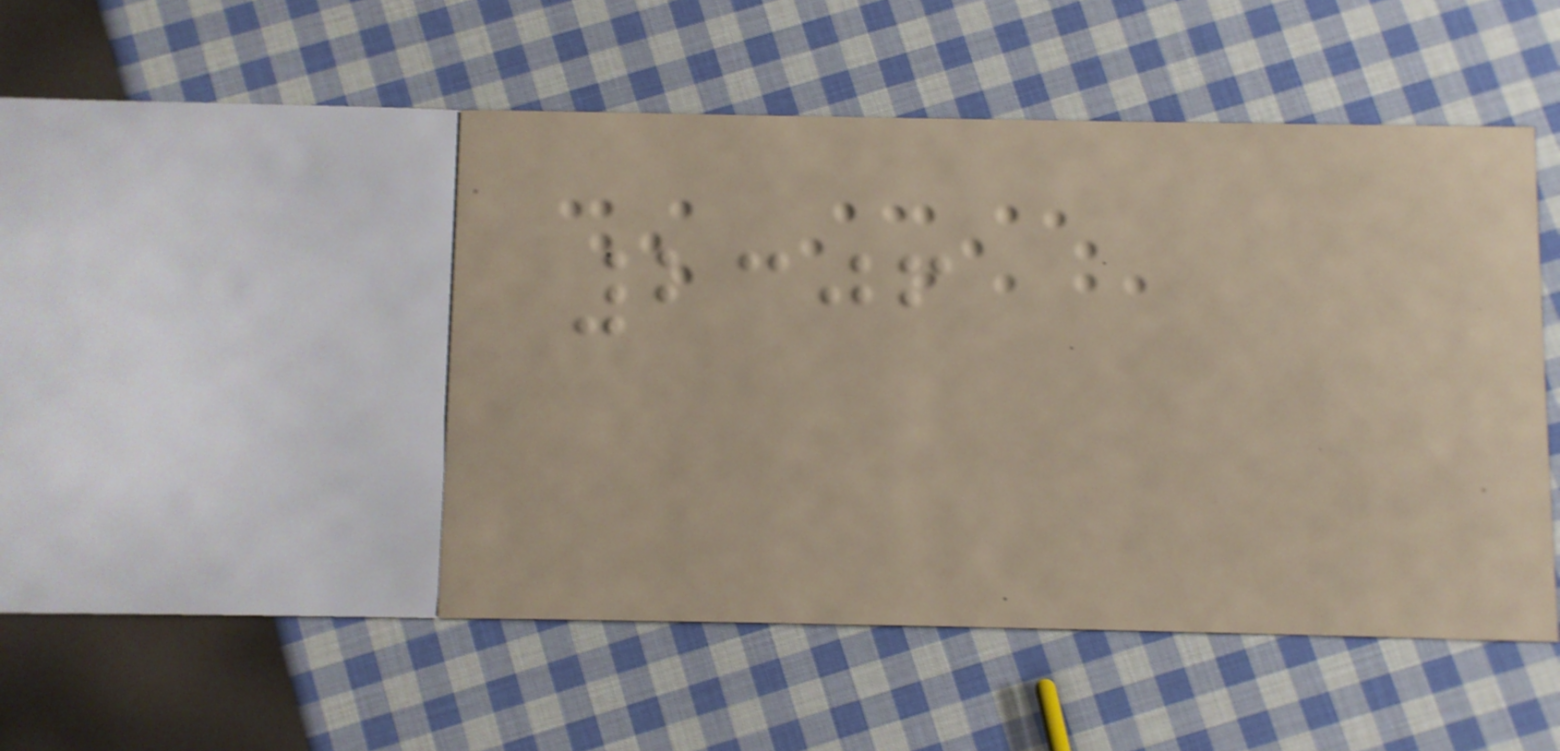2306
